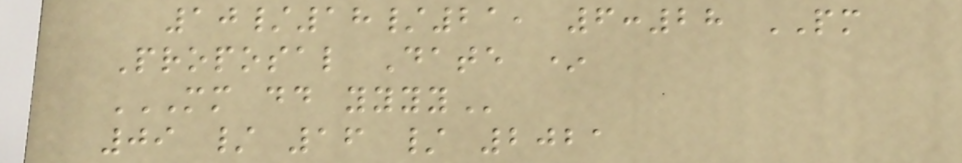10/18/21, 6:28 PM
Proposal Date *
MM DD YYYY
09 / 16 / 2021
